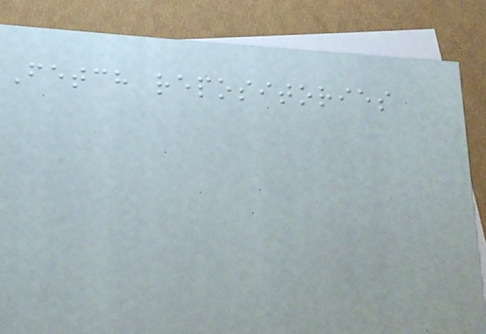Fetch repositories
